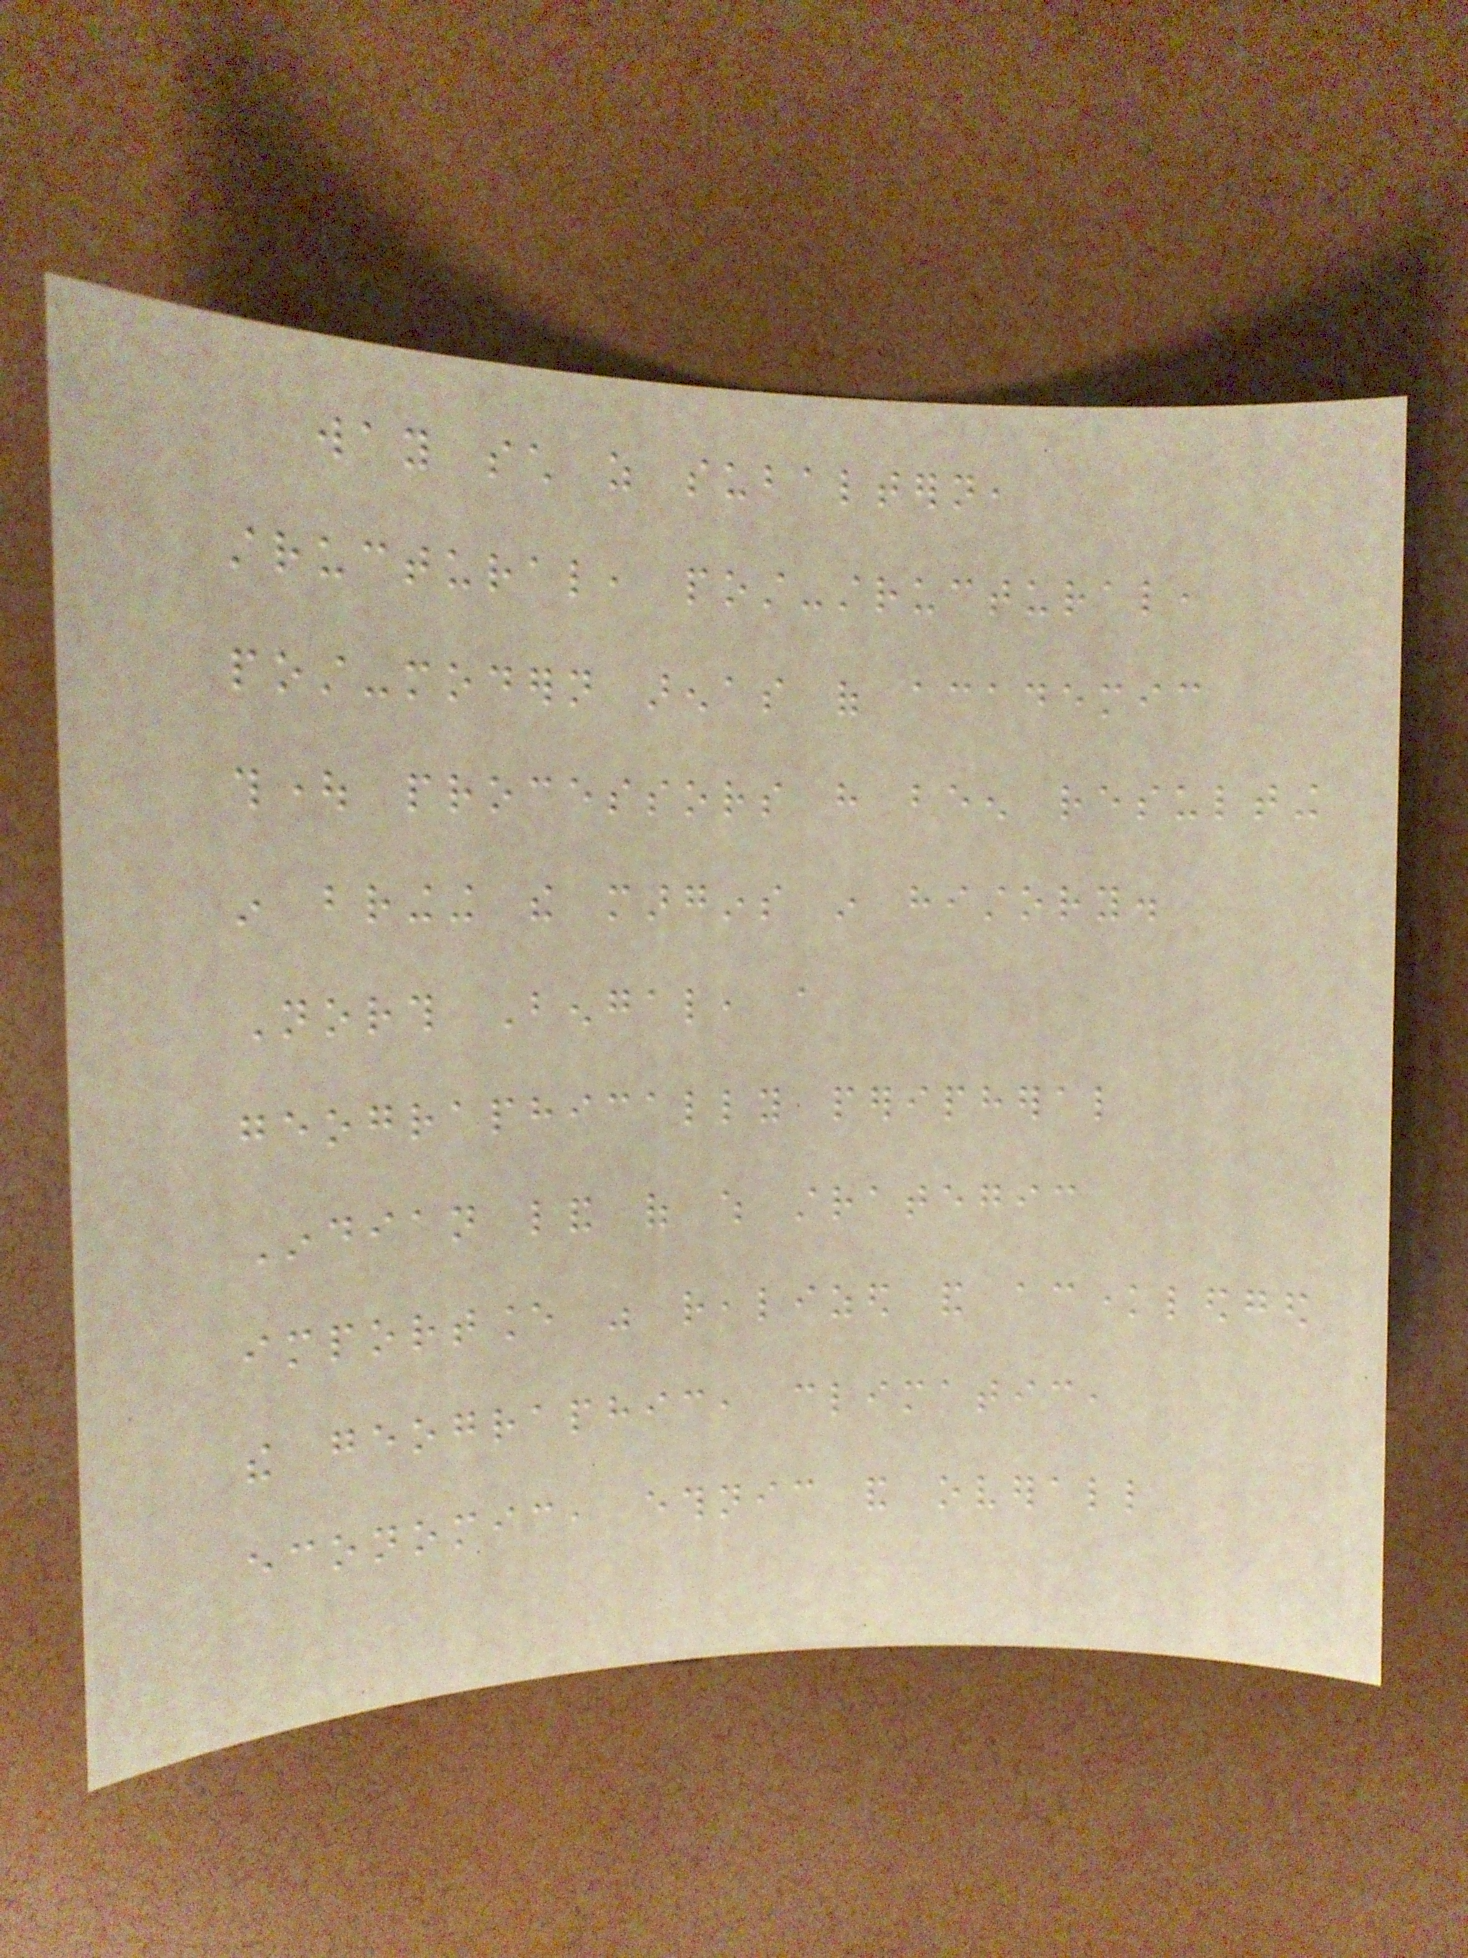way such as subaltern,
structural, post-structural,
post-modern arenas of academic
thought processors have been resulting
in bringing the margins in history.
North Bengal, a
geographically peripheral
Indian land of which strategic
importance was realized and acknowledged
the geographic, climatic,
economic, ethnic and overall
